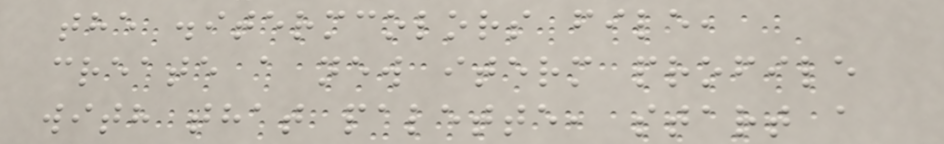the .itermcolors file,
create a new iterm profile
with that palette, start a
